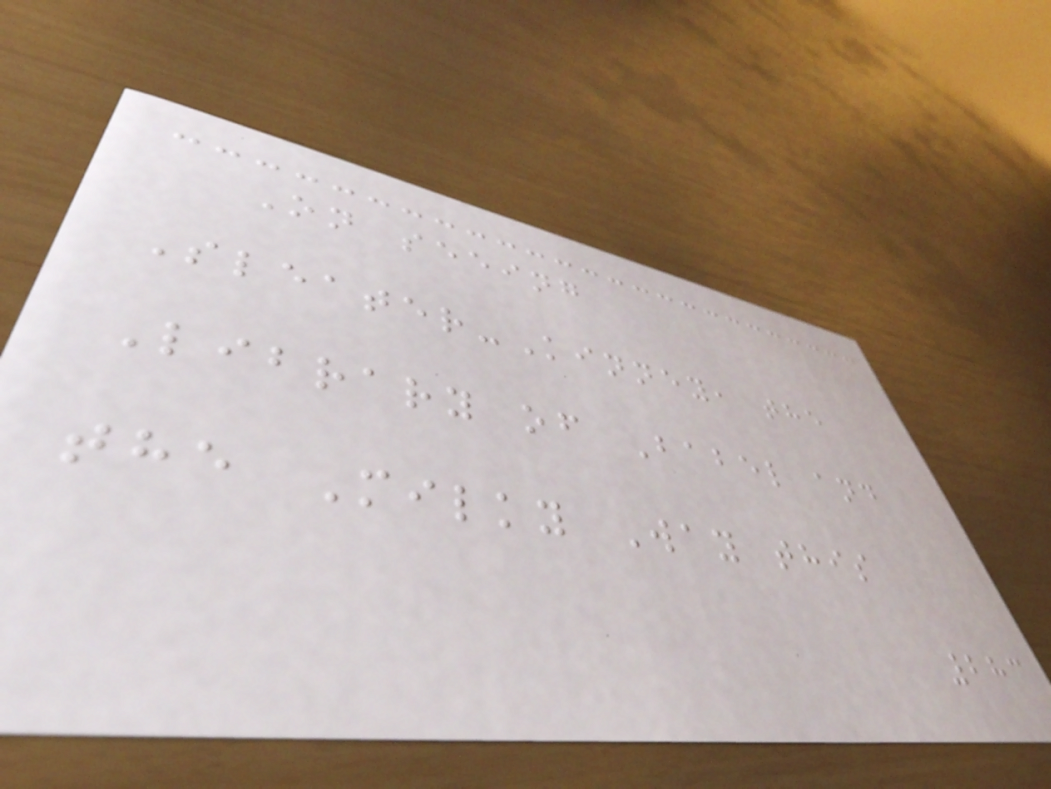On seeing
Sleater-Kinney, the
Library of Babel and
the Milky Way this
283
